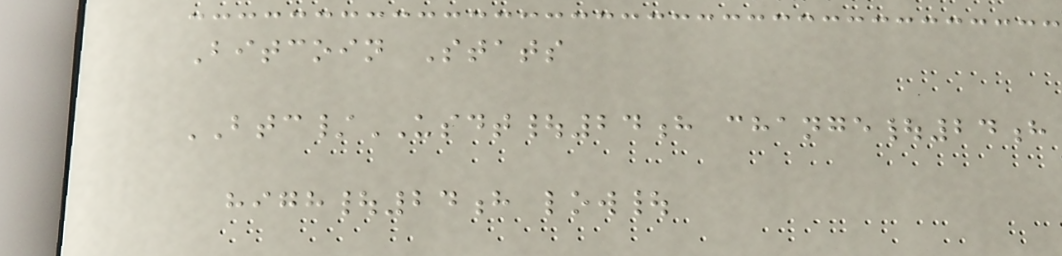Bitcoin Stats
BTC/USDT|24h change|24h
high|24h low|
